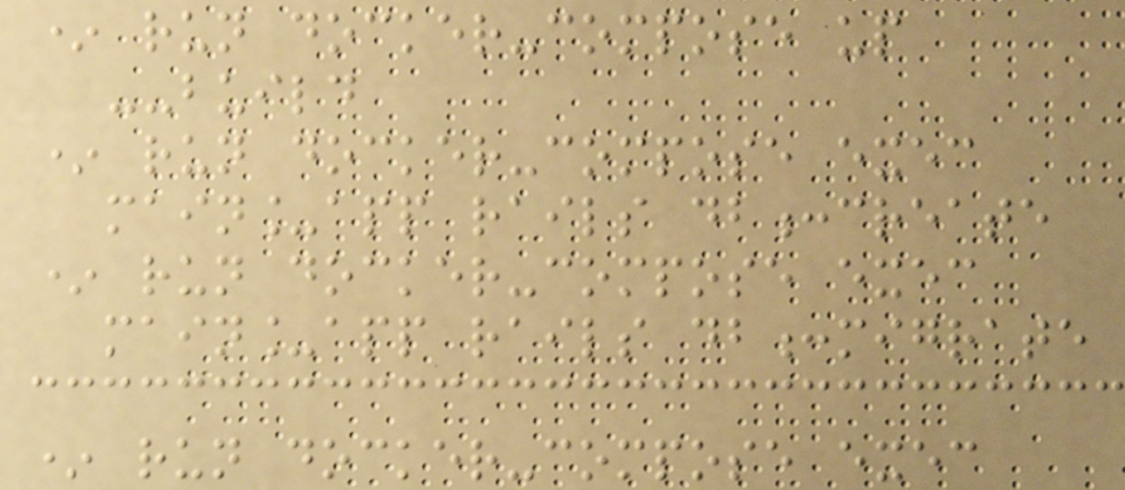* run docker-compose up
--build
* run docker-compose exec
main_app rails db:create
* run docker-compose exec
main_app rails db:migrate
* run docker-compose exec
